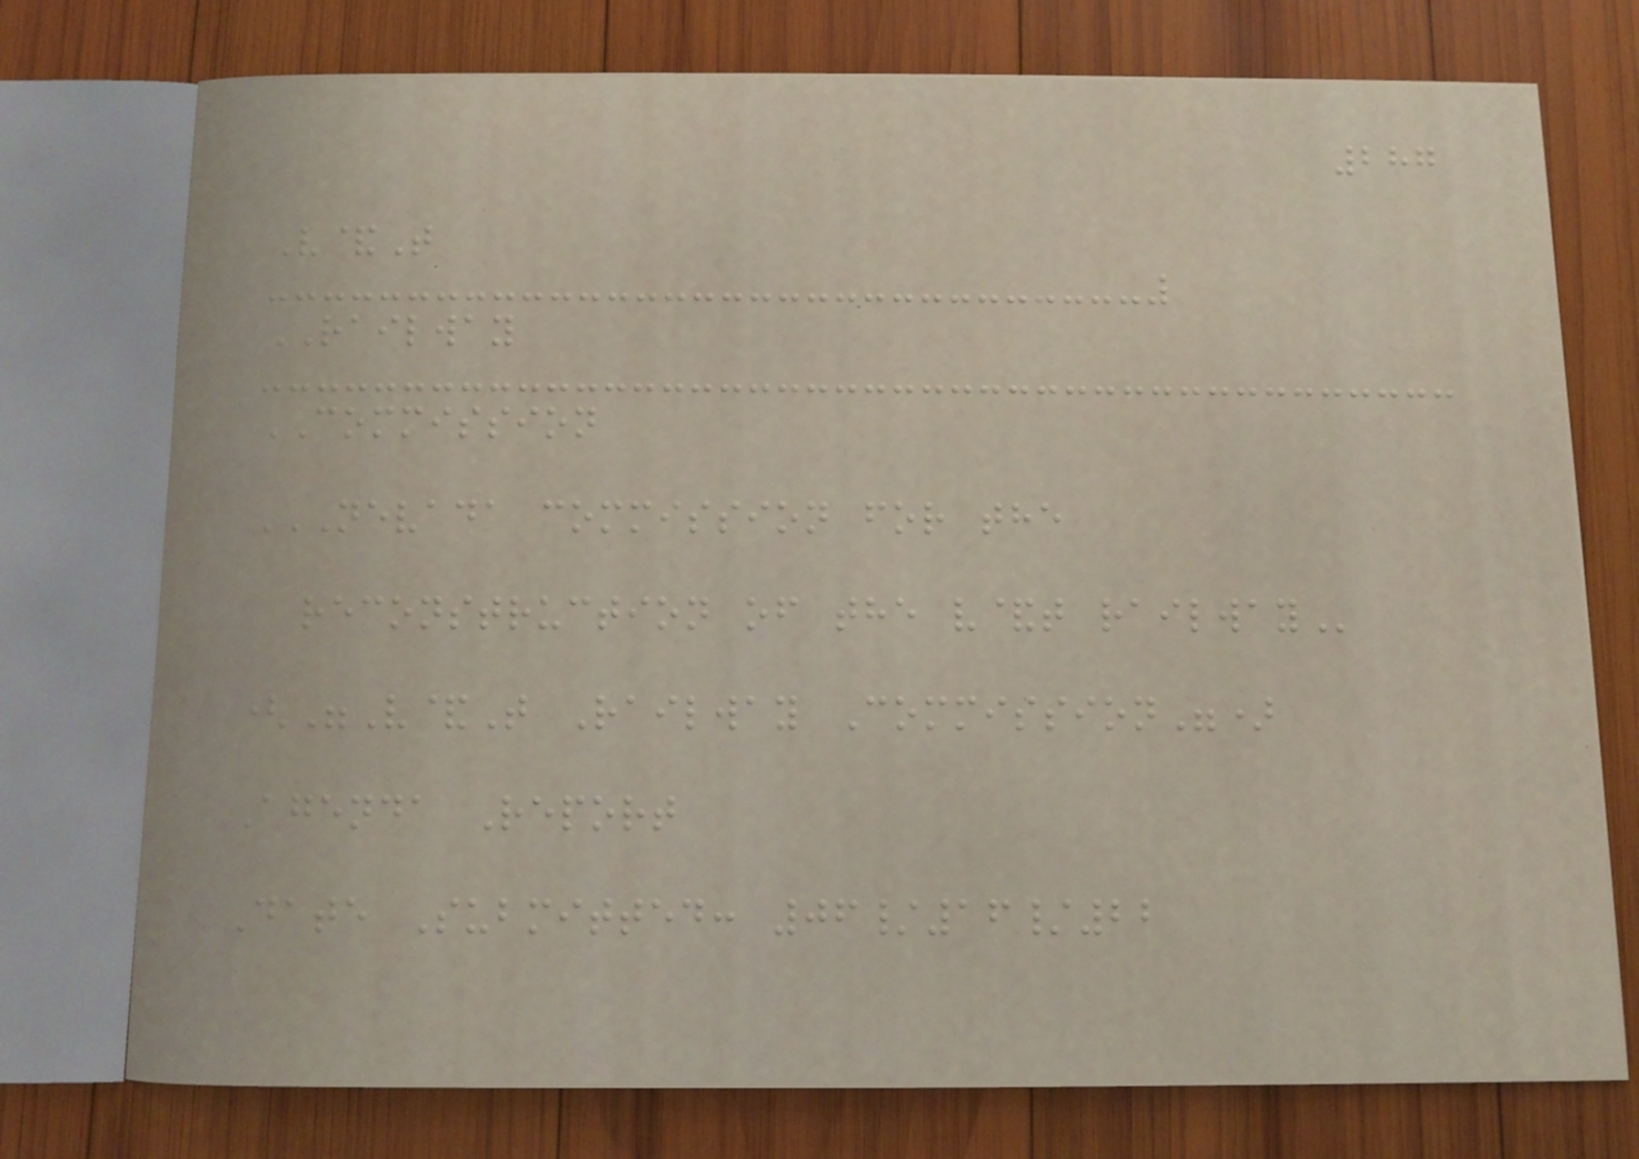287
V&T
RAILWAY
COMMISSION
NEVADA COMMISSION FOR THE
RECONSTRUCTION OF THE V&T RAILWAY
("V&T Railway Commission")
Agenda Report
Date Submitted: 06/16/22
